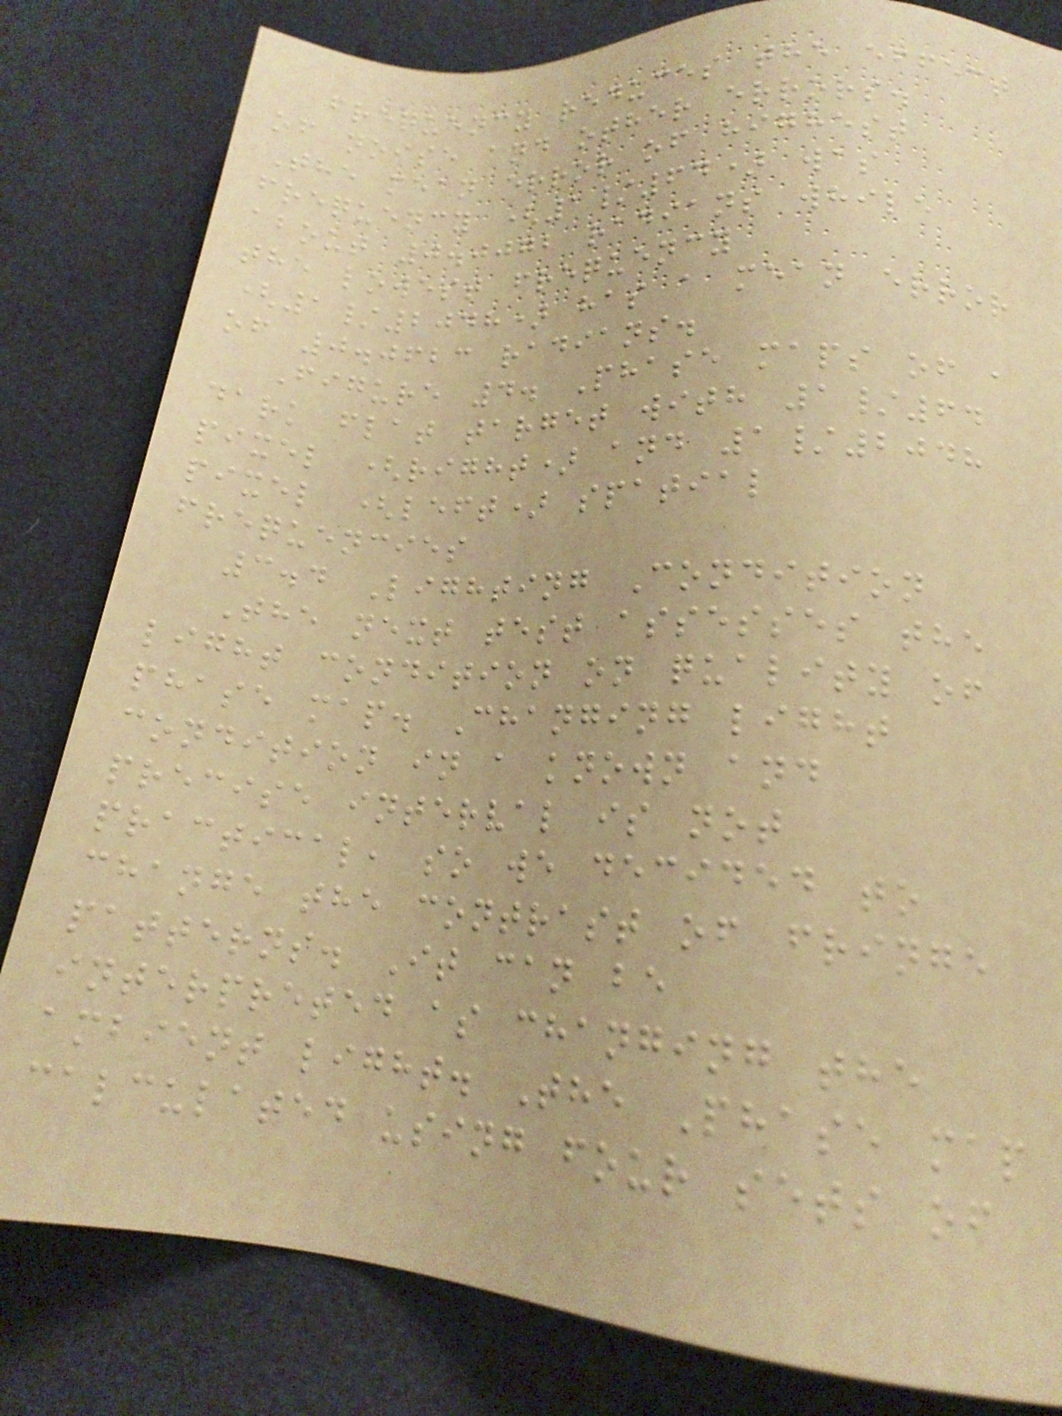frequency reduces the effect
of noise and other errors.
The mean error of highest
frequency (1/64) was
about 0.0072 radians while
the lowest frequency
(1/2048) has a mean error
of 0.0623 radians.
Figure 4. Phase maps of a
dark flat target with 1/64
pixel (right) and 1/2048
pixel (left) spatial
frequencies
3.4 Lighting Condition
The next test assesses the
light condition on quality of
phase map. Changing light
condition in a known and
precise interval is not
practical, so we decided to
change the contrast of fringe
patterns. It can be
interpreted as changing the
ambient light. The Phase map
calculated using four sets of
